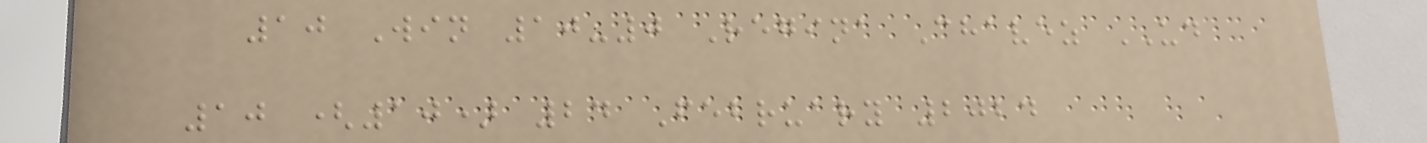10 Win 10-0 Regina Chavez UD
10 (10) 24 February 2024
